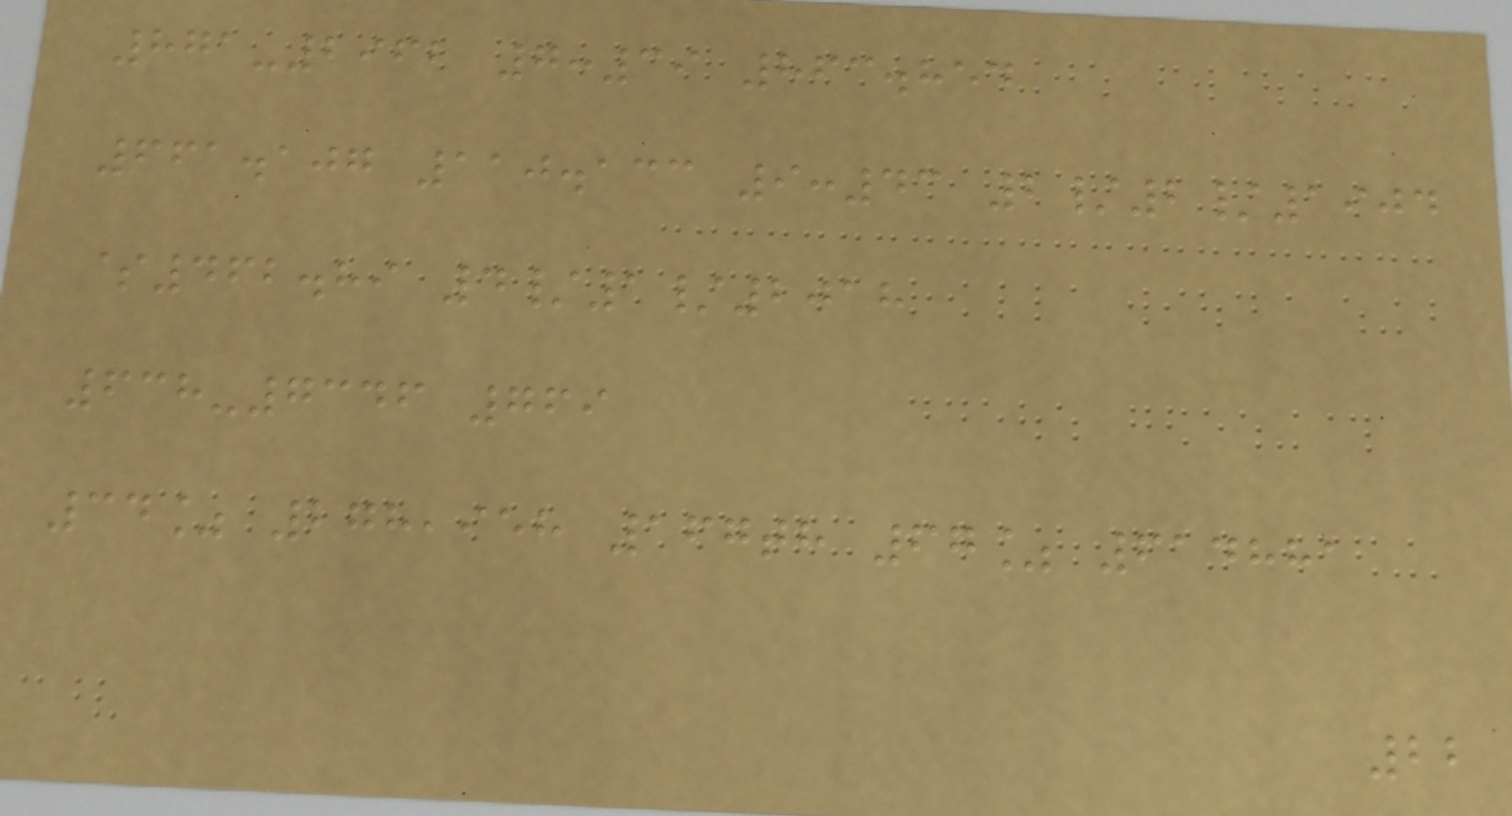871-2962 7:39 863.854
661.107 110.133 9:43 2/2/1904
$462.89 4/1/2018
638-7346 769
34% 278,958 167th 67% 614881
22
